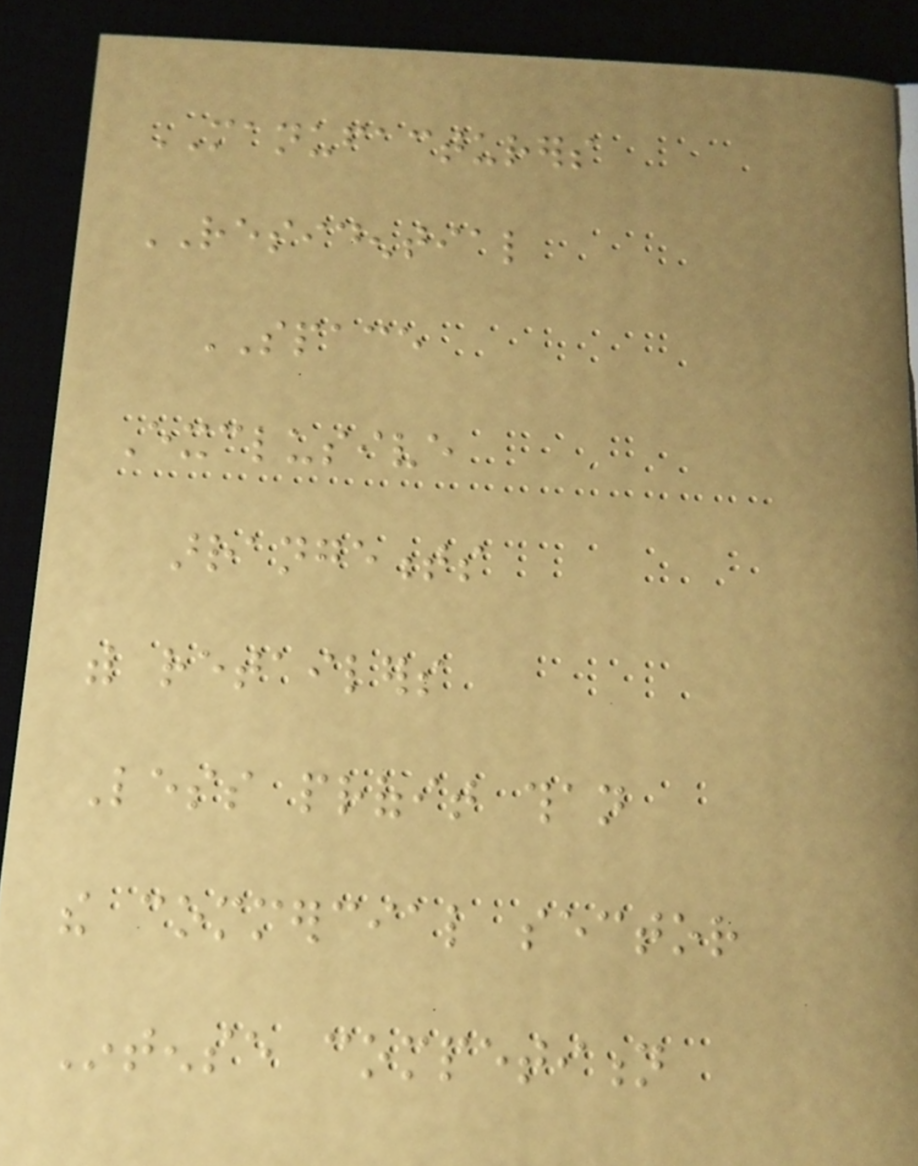MANUFACTURERS
RESIDENTIAL
SPACE
Exclusive
arrangements
with retailers
Less profit than
the commercial sector
Intense competition
